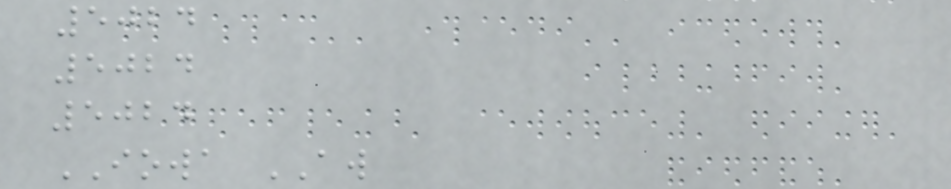5024
5024
5024
IOWA AW
